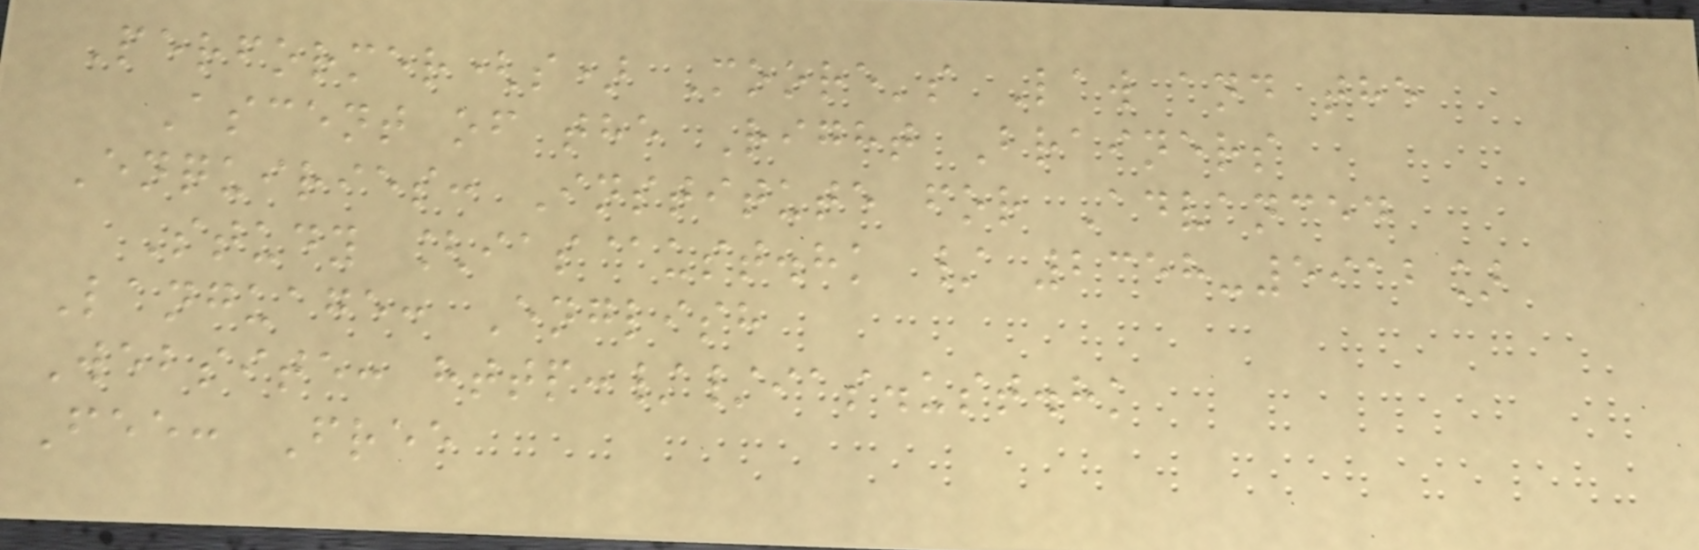Performer(s) Moore's Law and the
Ascent of the Right Brainers
Enquiries: Institute for Advanced
Study [ias@ust.hk / 2358-5912]
Language: English
Website: http://ias.ust.hk
Fee: Free
